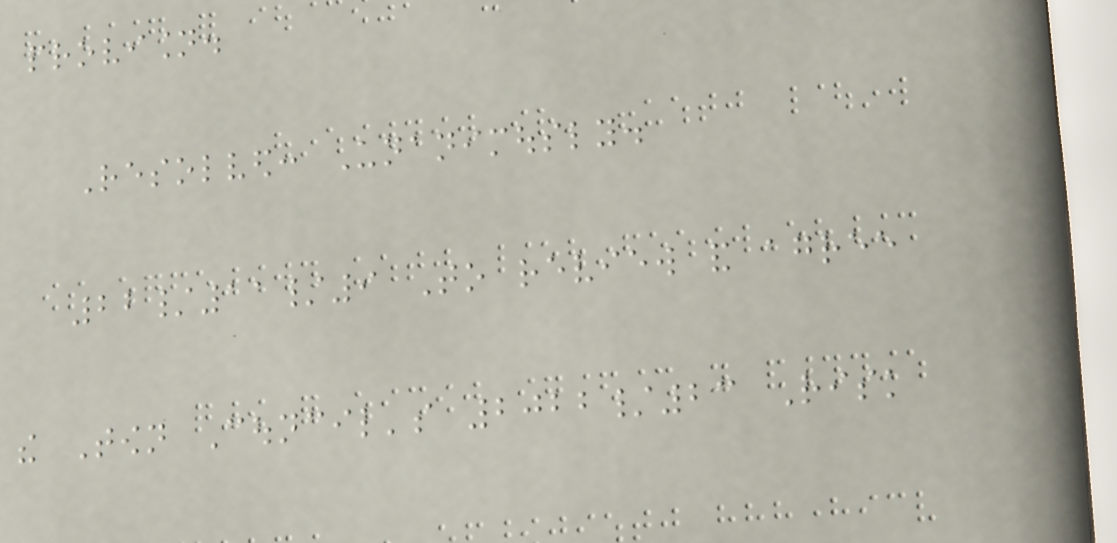provision.
Resolved: Unanimously.
22/11/9 To review and agree
the Town Council's 2022/23 Risk
